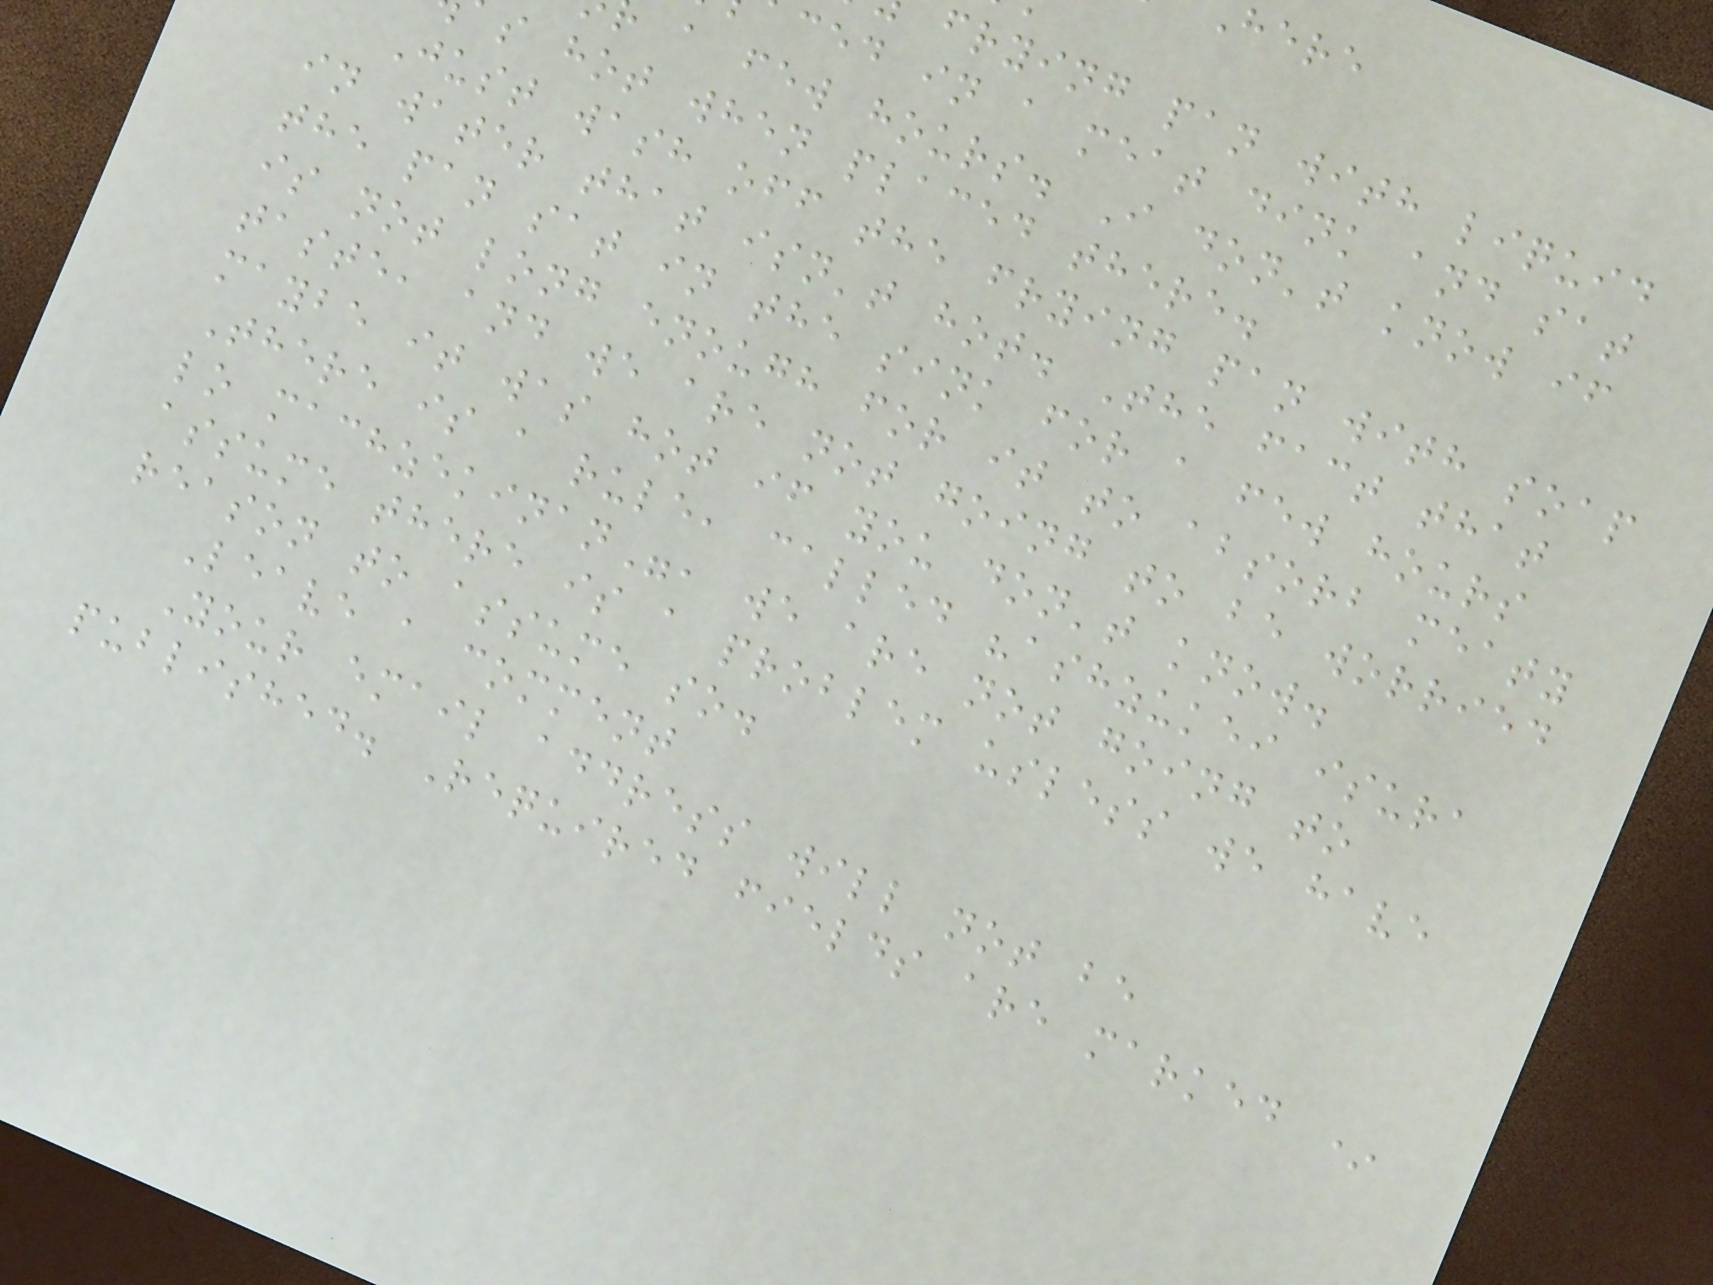frying pan with liquid
ced in a meat dink and sat
a few hours. I don't know if
s hot when placed there.
Just wash off the frying pan with soap
in water that isn't hot. The fact that
the pan sat in the sink for a few hours
is not long enough for it to absorb meaty
taste, and we are not going to be worried
maybe it was hot if you don't know.
There is a rule, called "ashzukei isura
lo machzekinan", we are not going to
assume there is a problem usless we have
reason to assume so.
Leave a comment
Your email address will not be
published. Required fields are marked *
